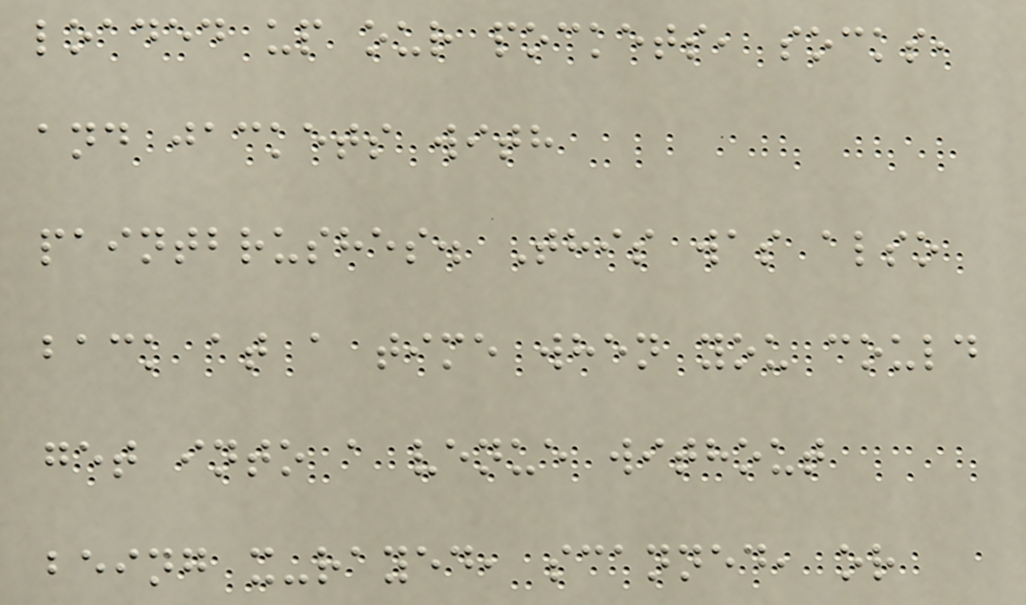loaded up our pockets, socks,
and jackets with
paintbrushes. This was also
back at a time when you could
get into a venue without
being x-rayed, scanned, or
